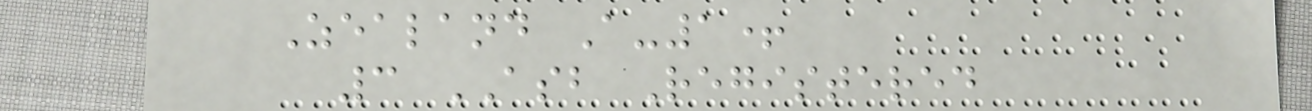Zealand A-1+
3 ASB Registered
